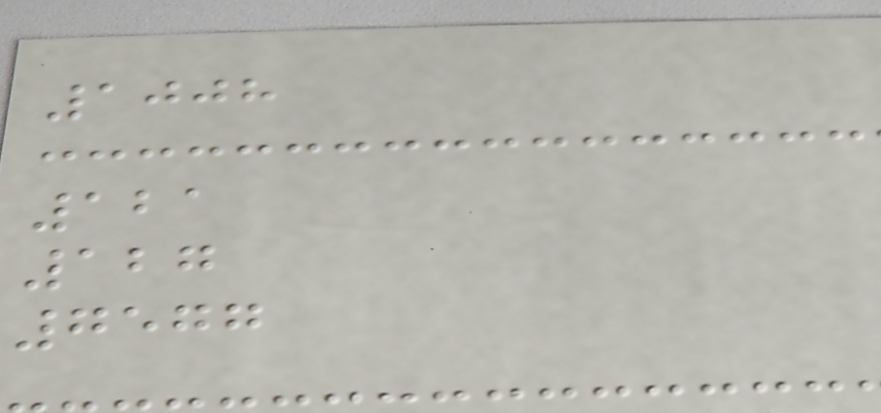1008
121
127
7577
